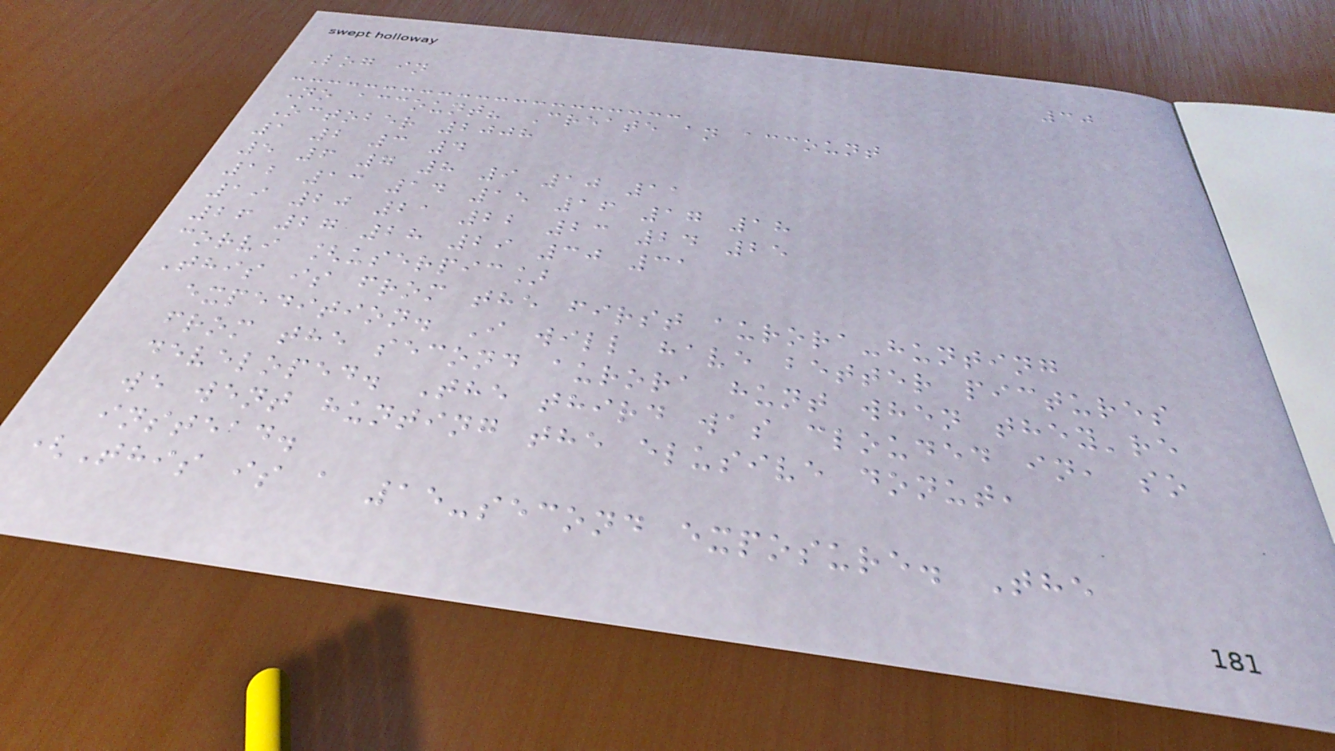30
Log in
No account? Create an account
October 2008
1 2 3 4
5 6 7 8 9 10 11
12 13 14 15 16 17 18
19 20 21 22 23 24 25
26 27 28 29 30 31
corvi [userpic]
This is from the first aurora-hunting
expedition. I will have better pictures
from the second aurora hunt when they're
developed. The third was clouded in, so
we went hunting the elusive donut,
instead.
(This is a 15-second exposure. The
